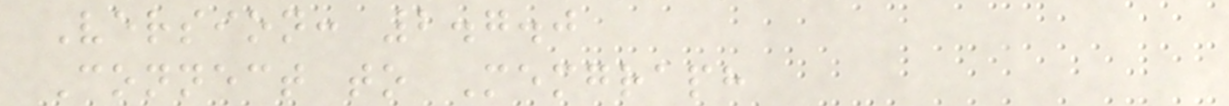Version: 2.7.0
Connect to Memgraph
